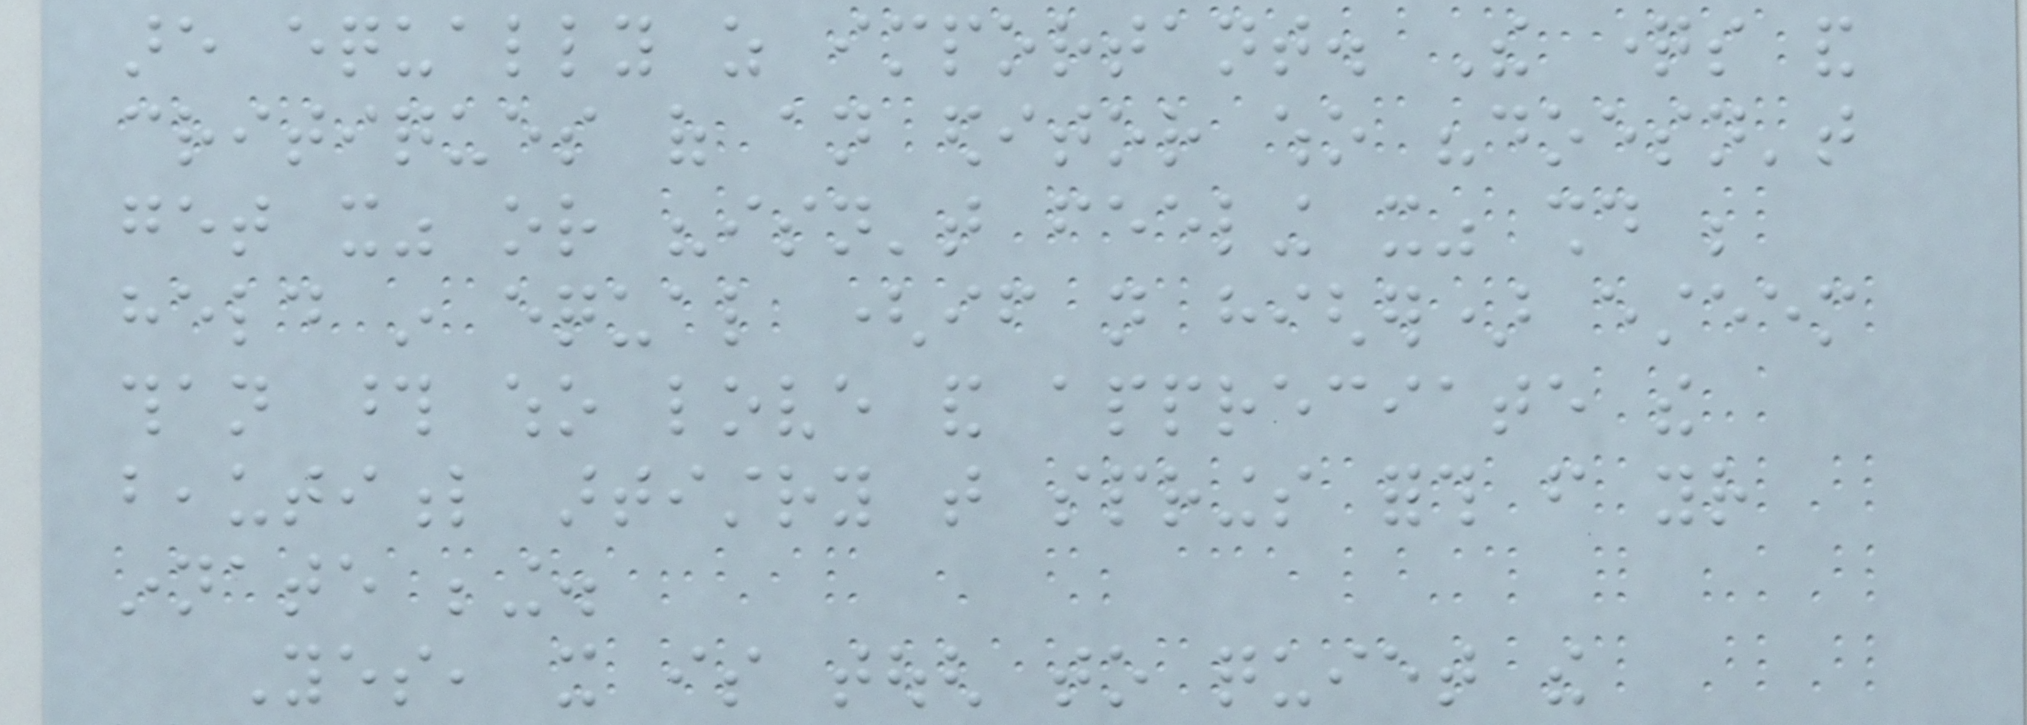are equally as important. The questions and
critiques of an editor who "doesn't
get it" or "isn't feeling it" should be
held in equal (if not higher) esteem
than those who love and appreciate the
beautiful artistry that springs forth from your
innate being.
Yes, it is tough to quiet the
